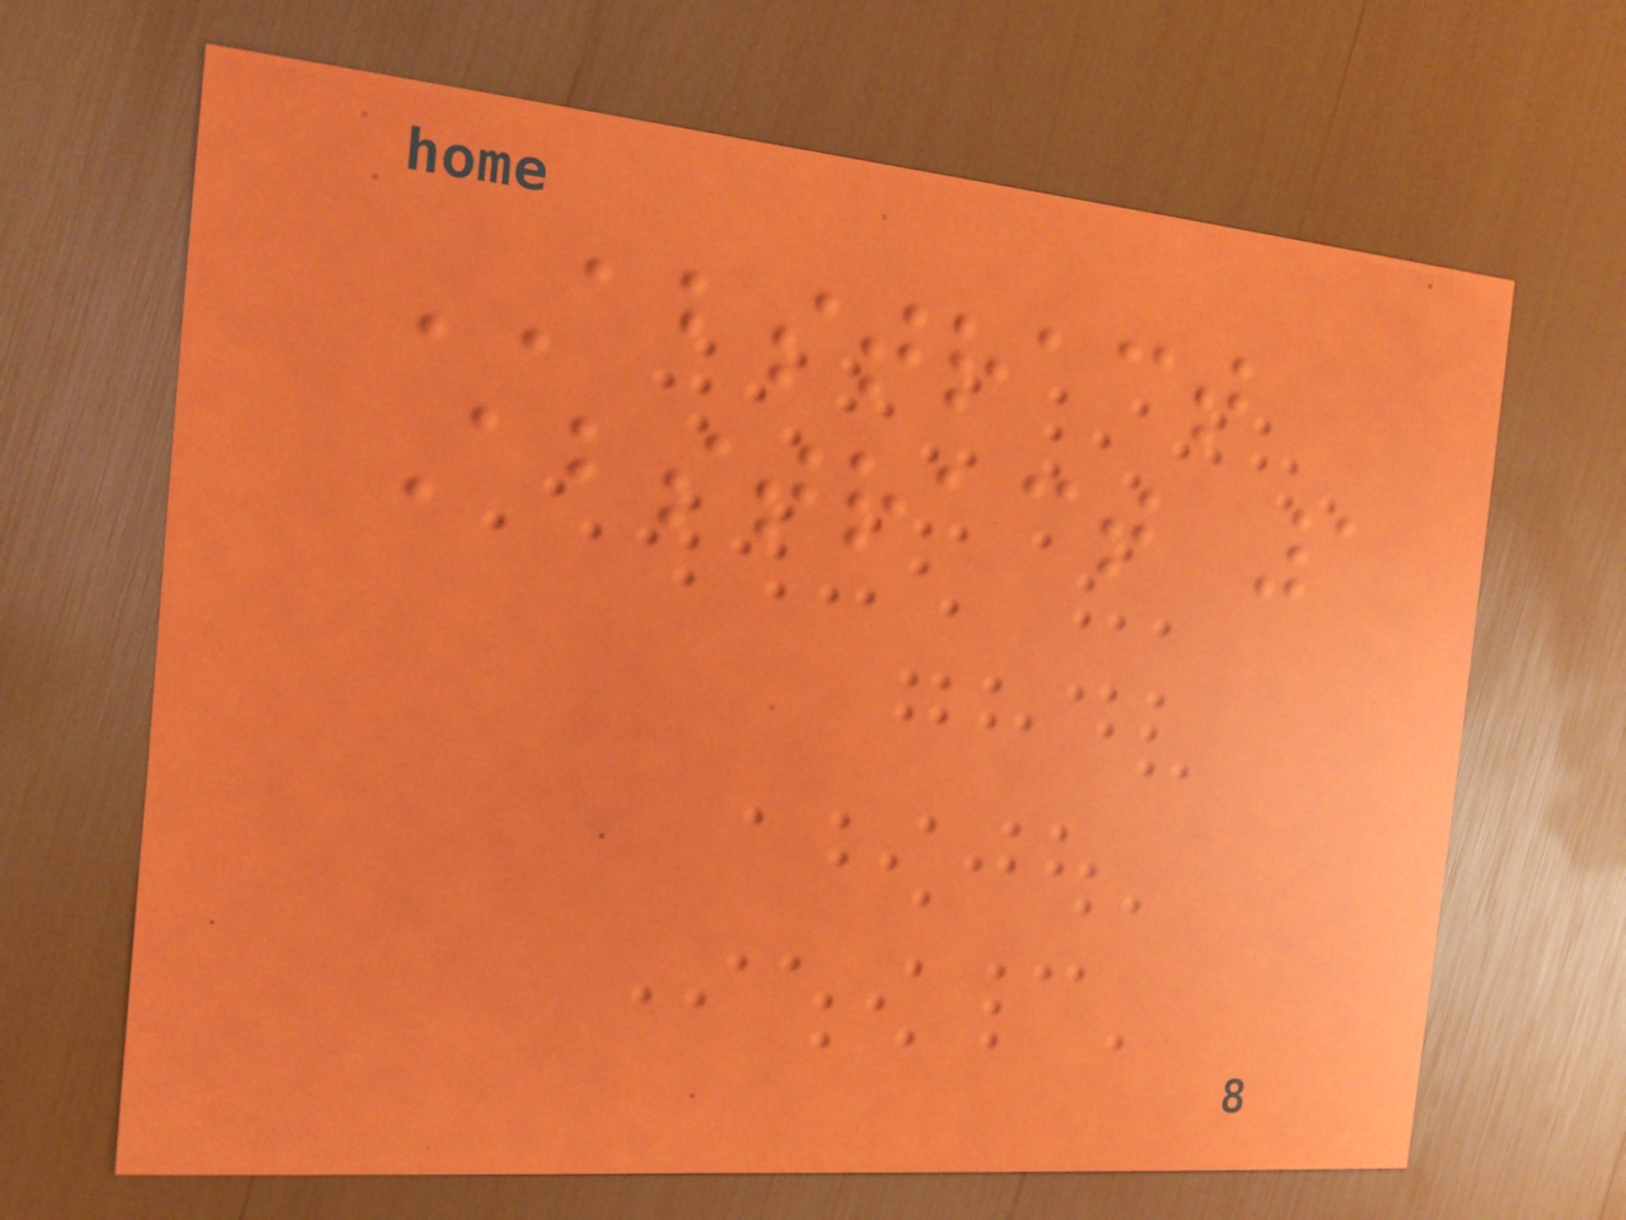ABSTRACT
Abstract 1
